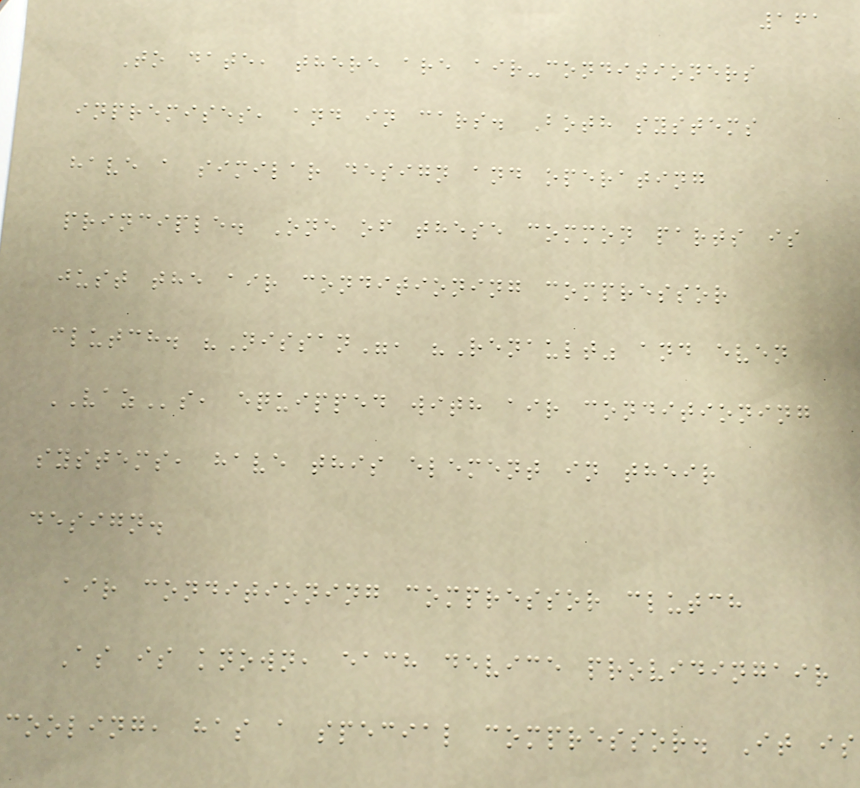161
To date, there are air-conditioners
inpremises, and in cars. Both systems
have a similar design and operating
principle. One of these common parts is
just the air conditioning compressor
clutch. "Nissan", "Renault" and even
VAZs, equipped with air conditioning
systems, have this element in their
design.
air conditioning compressor clutch
As is known, each device providingair
cooling, has a special compressor. It is
